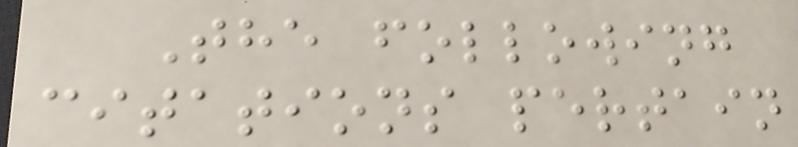The following
citations pertain
